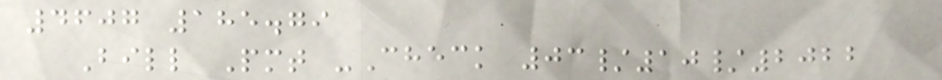4607 185.79
Bill Pmt -Check 03/10/2022
